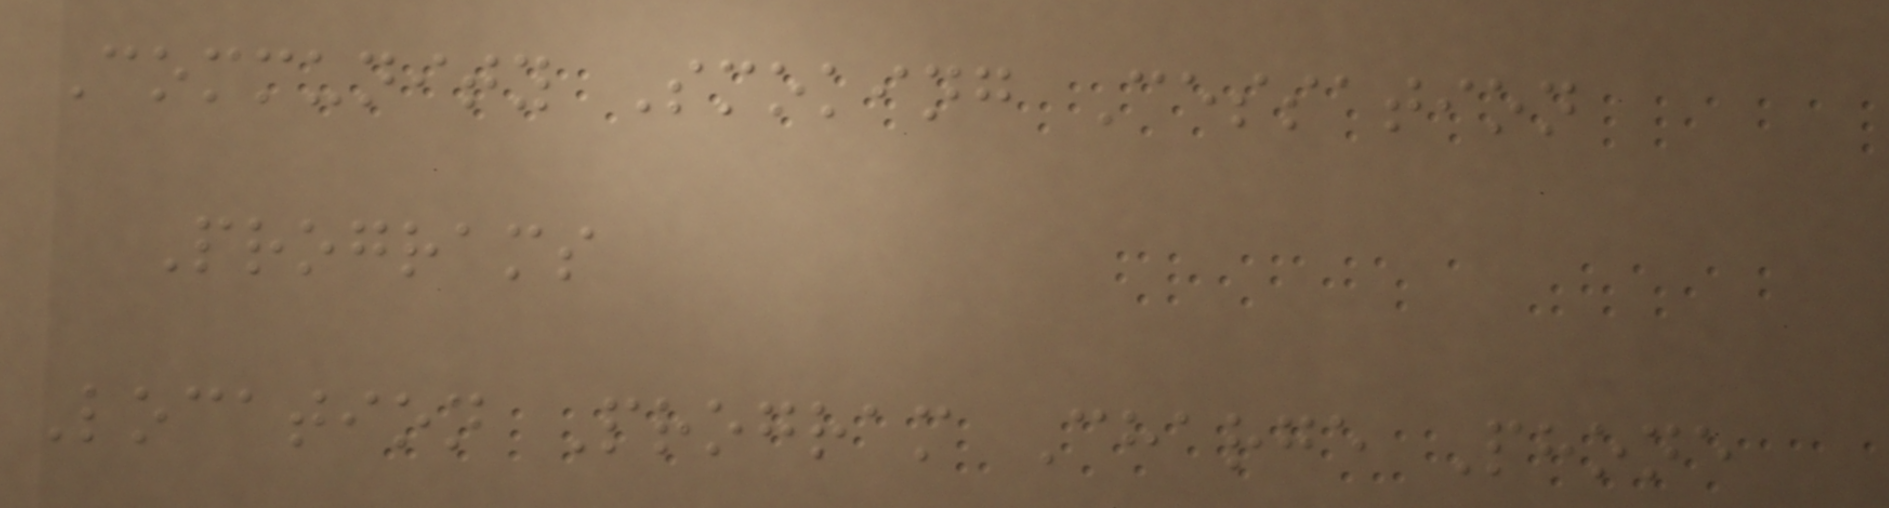Community Smoking Cessation
Programs
Location Program Charge Phone
